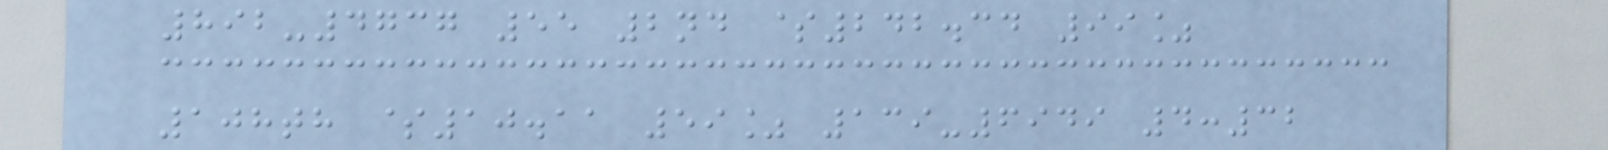892-4737 55 2nd $242.34 99%
108th $10.11 59% 139-6949 4:32
